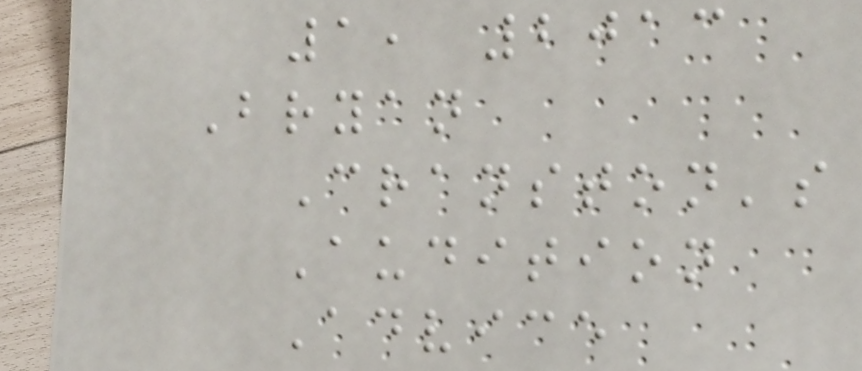1, 2013
Bryan
Cranston's
Audition
Advice
